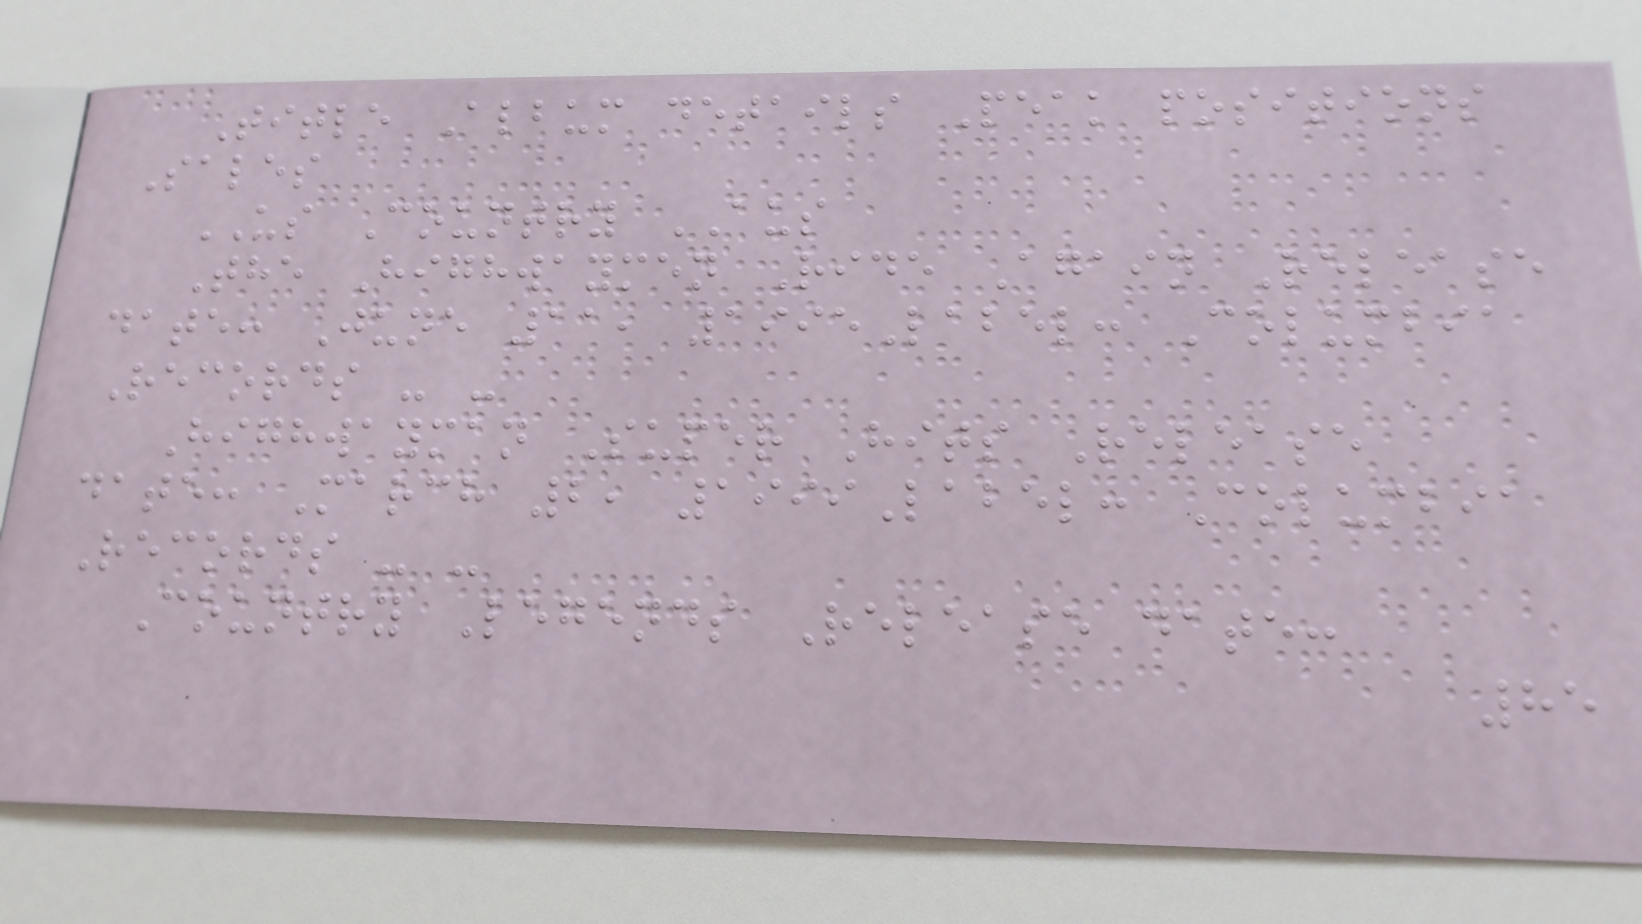Title Album details Peak positions
Sales
US Country AUS
The Highwaymen Ride Again Release
date: June 11, 1995Label: Columbia
Records - -
Highwayman Super Hits Release
date: March 2, 1999Label: Columbia
Records - -
Country Legends Release date:
85
